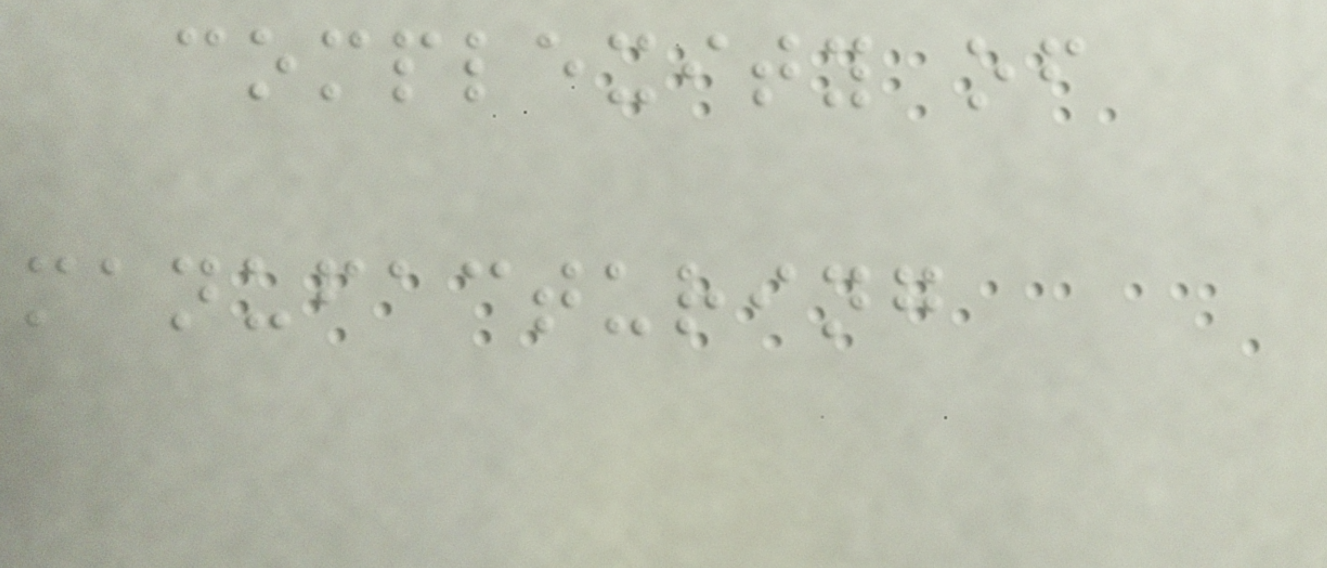complexity of
manufacturing
